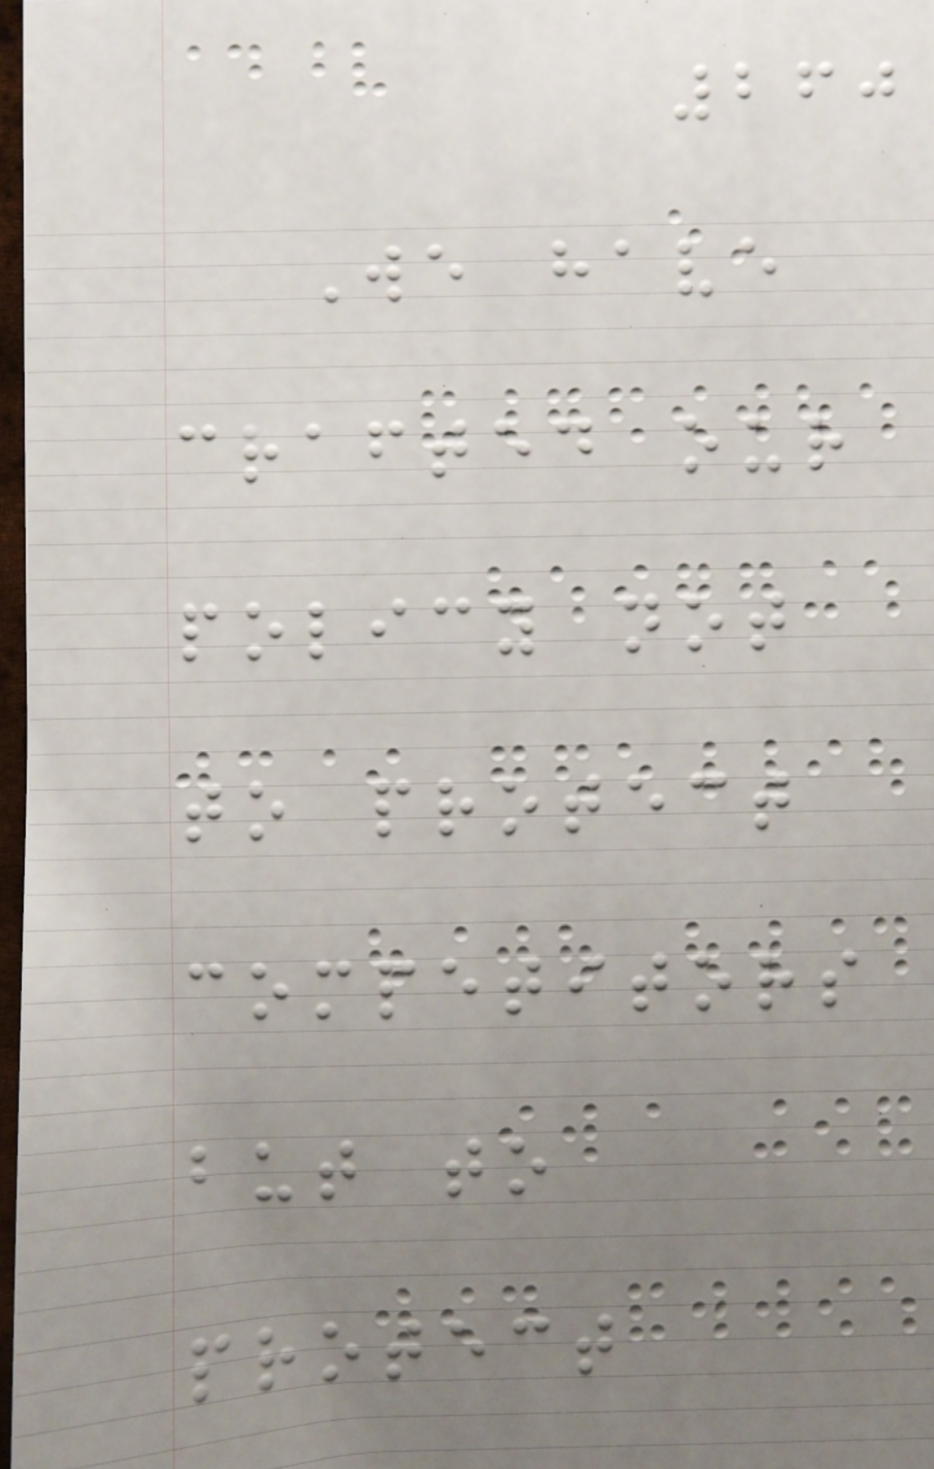260
We have
crafted our
policy not
to protect
competitors
but to
protect
